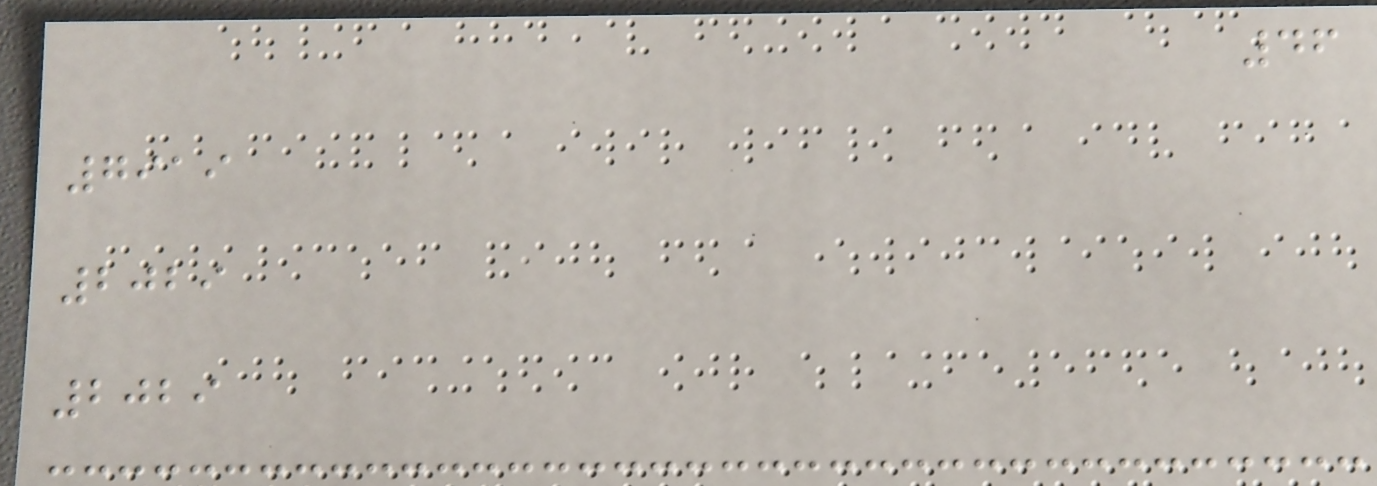46
7919
2029
2029
